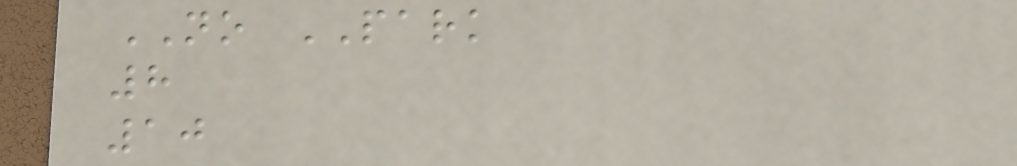NO PARK
8
10
